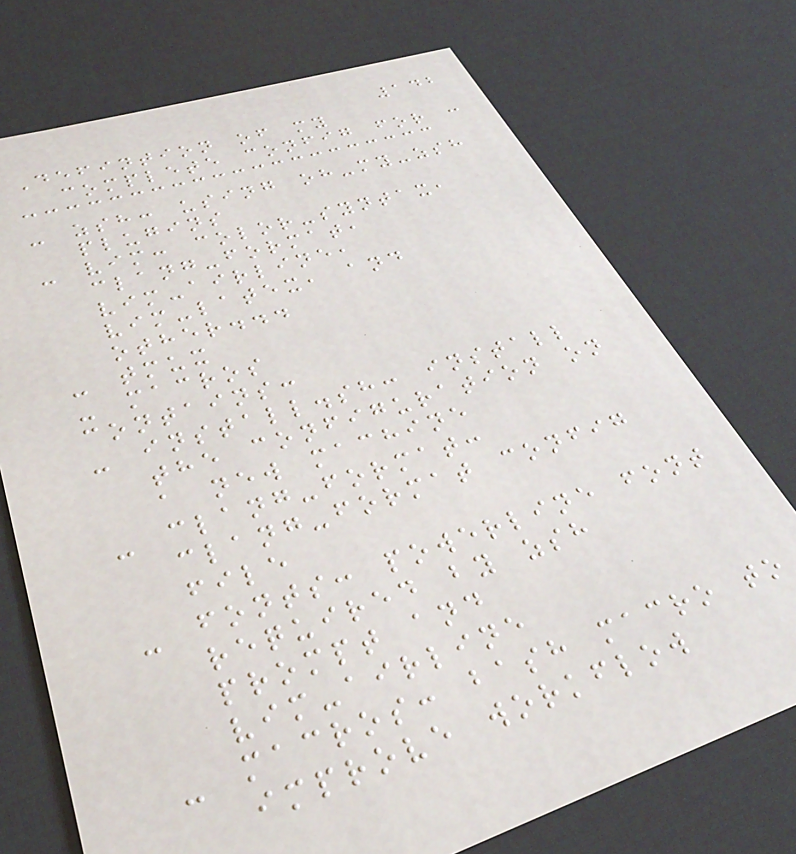142
Defintion of my
complete config for :
- zsh: using oh-my-zsh
plugins
- vim: color-syntax,
clang-format,
vim-airline,
vim-latex, and
other...
- tmux
- macros
contains:
- install.sh: install
the configuration on
a new machine
- clang-format:
clang-format config
file
- fonts: powerline font
required by zsh
prompt and
vim-airline
- macros: bash macro to
improve workflow
